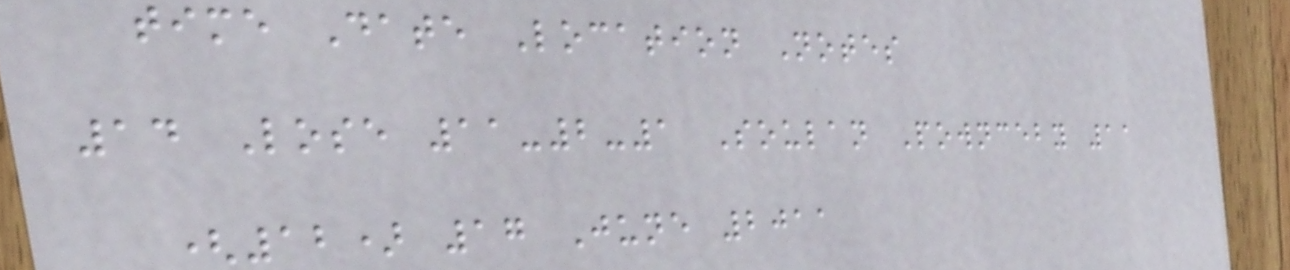time Date Location Notes
14 Lose 11-2-1 Soulan Pownceby 11
(12) 17 June 2011
